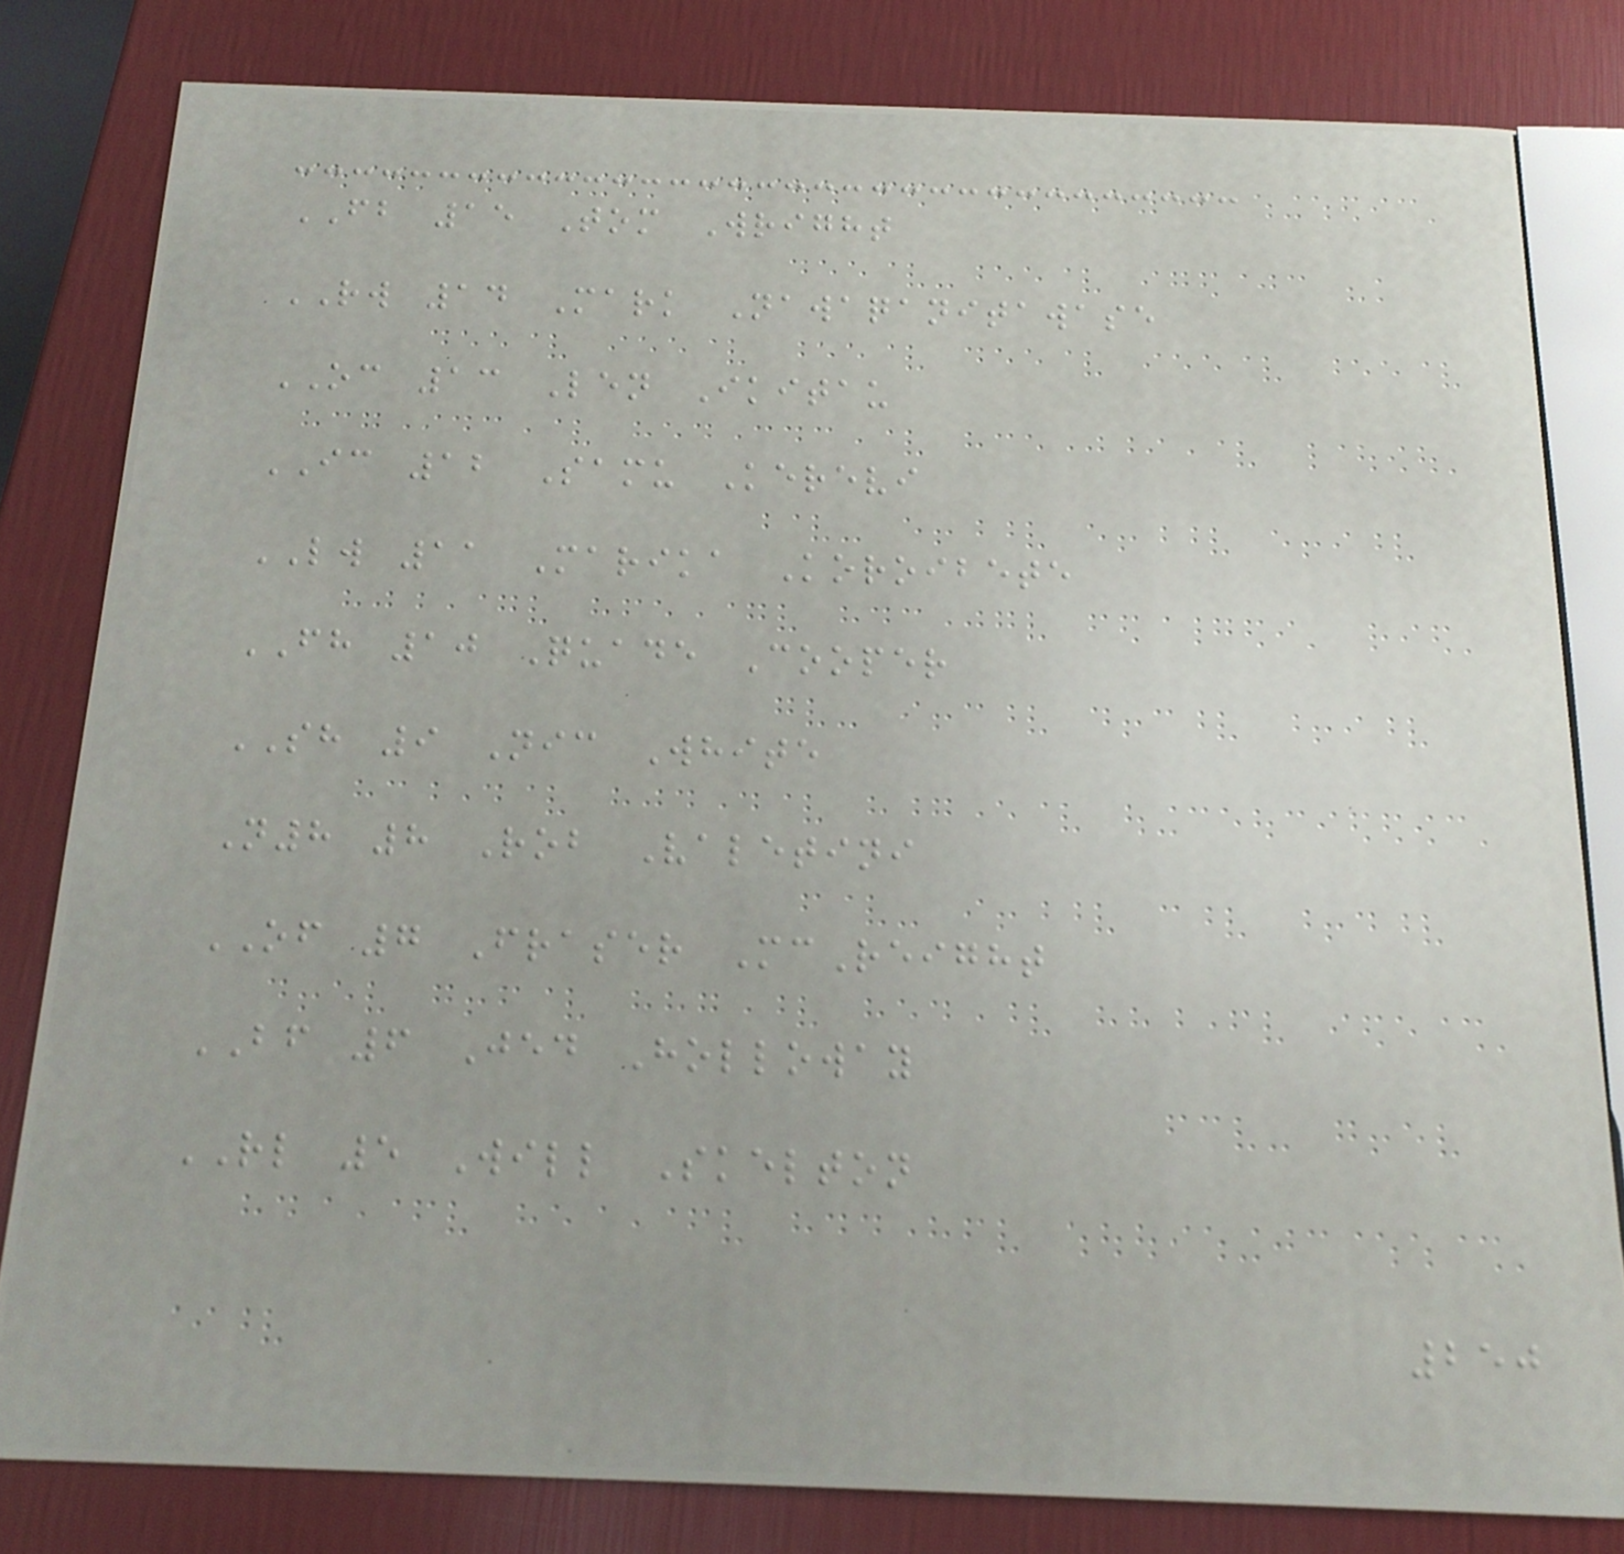FB 15 Tom Wright
RW 14 Mark Nawaqanitawase
OC 13 Len Ikitau
IC 12 Samu Kerevi
LW 11 Marika Koroibete
FH 10 Quade Cooper
SH 9 Nic White
N8 8 Rob Valetini
OF 7 Fraser McReight
BF 6 Jed Holloway
RL 5 Will Skelton
250
